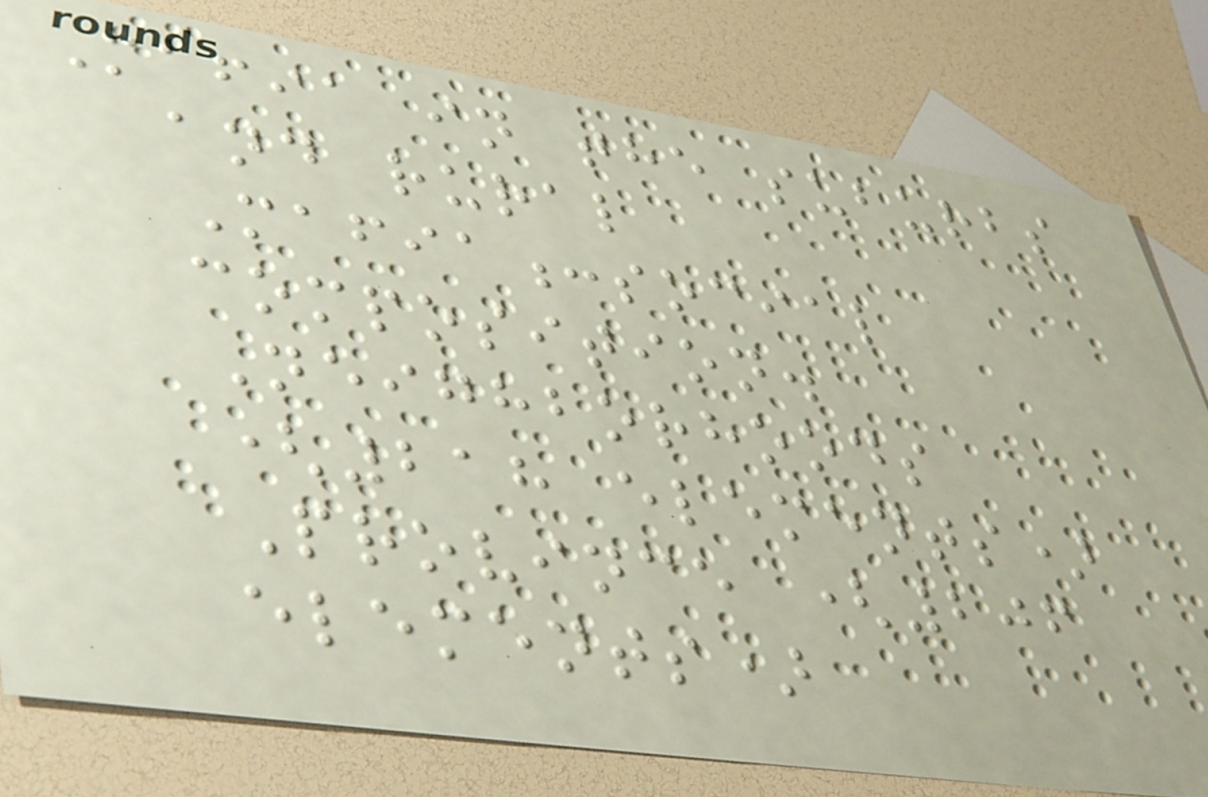Mafia in the suburbs
and rural
Mafia:social
composition.
Neighborhoods
(218 elements)
Province (206
elements)
